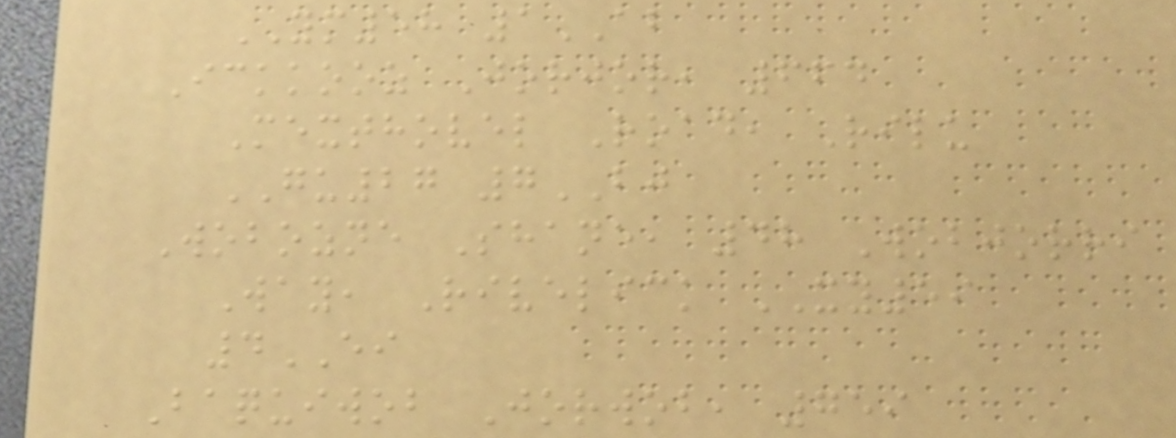YM58 1AB
Ickkooz Jorjor, 664
Mexthovel Road, Rilu
GU27 7BJ
Wobozne Shane, 48 Wobjorri
Way, Rivelick XY59
4EI
Baquiwob Jorwob, 759
